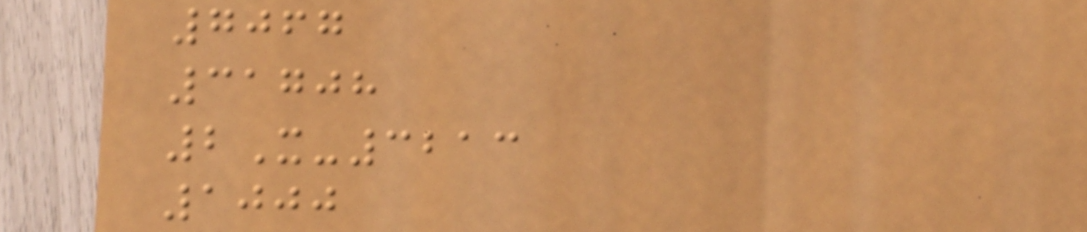7067
31708
2X-3213
1000
